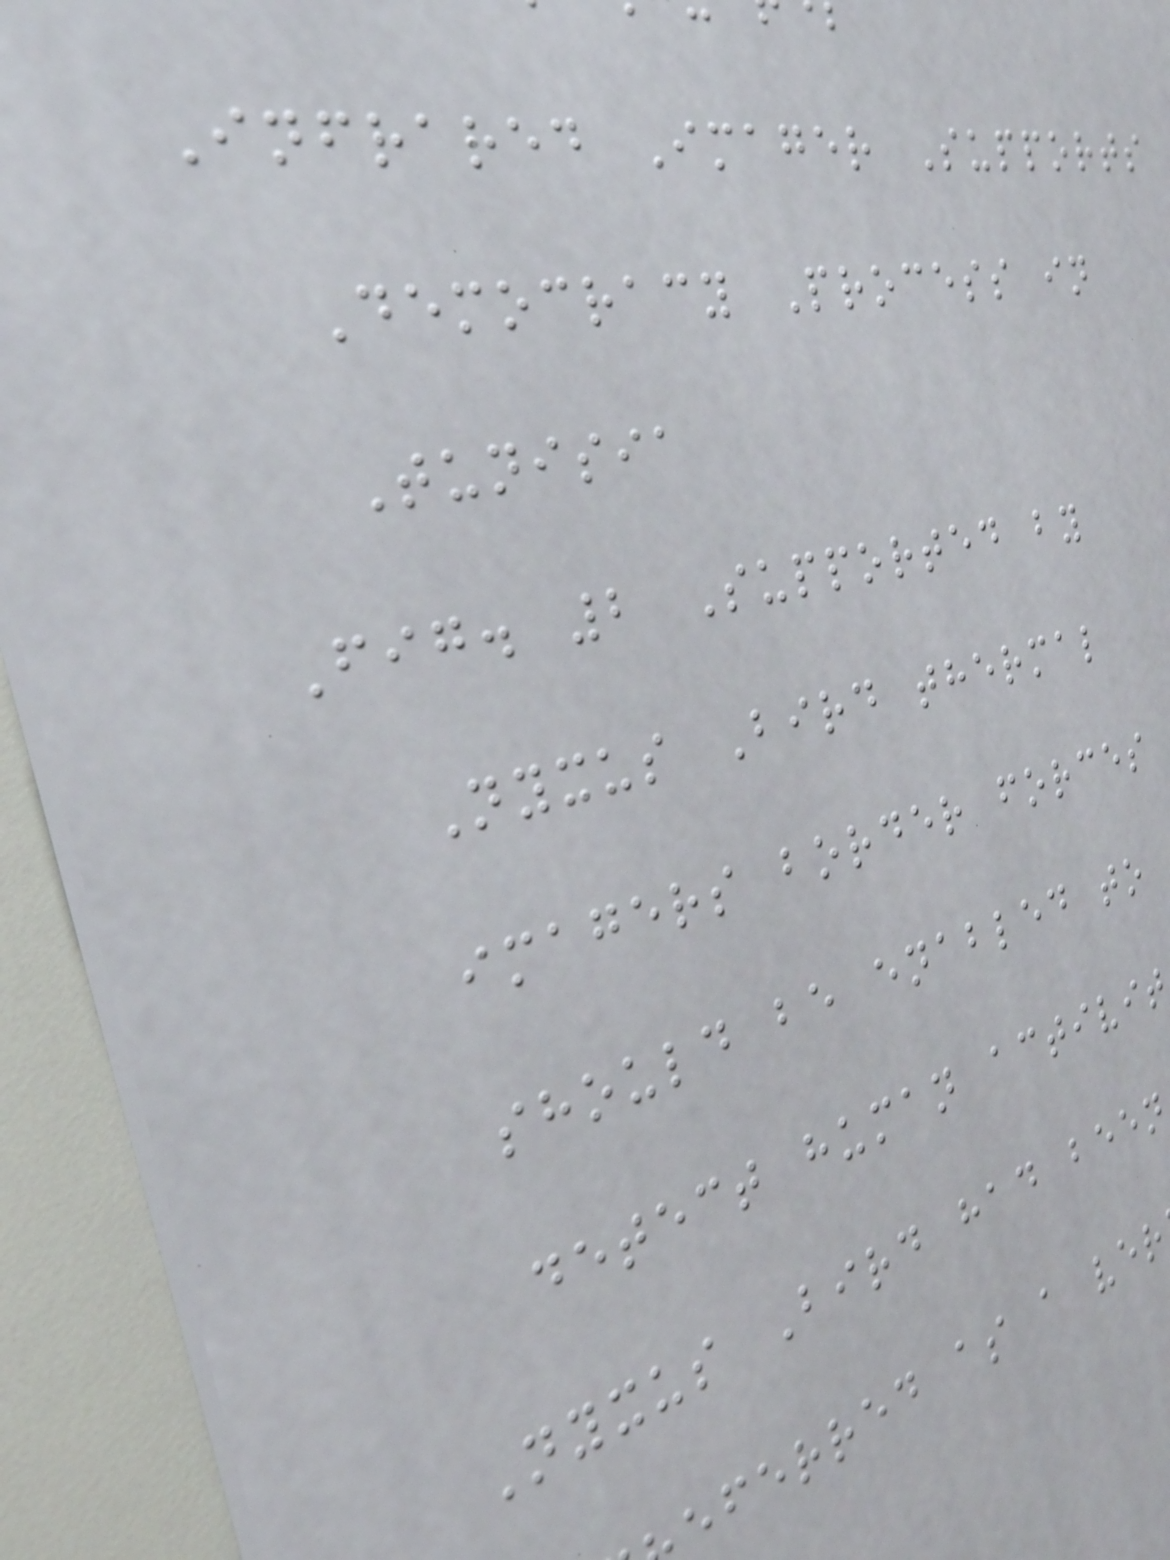Infrared Imager Supports
Democracy Process in
Tunisia
Fig. 2 Supported by
Nyxus Bird thermal
imagers border forces
should be enabled to
detect human activit
Nyxus Bird had been
eferred as a ver
